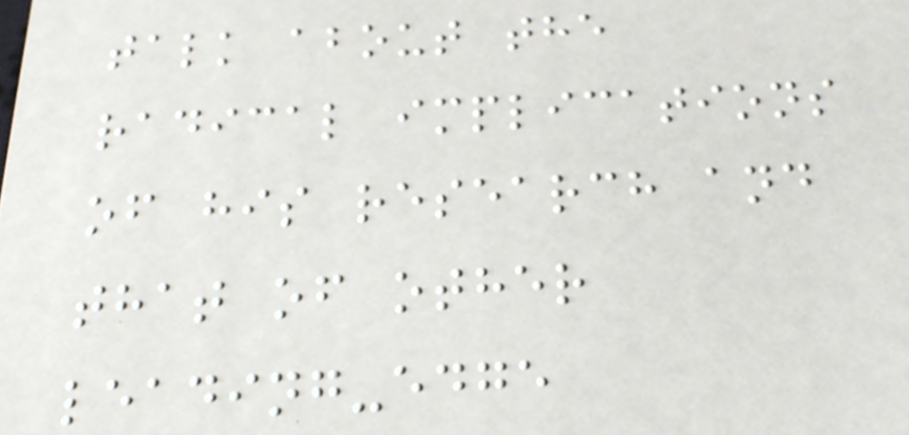talk about the
radical implications
of his research and
that of other
leading-edge
